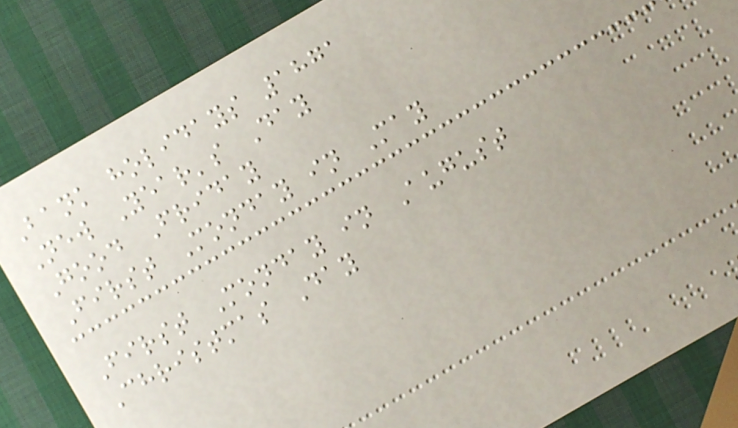Bank holidays 1871
New Year's Day
Good Friday
First Monday in May
First Monday in August
Christmas Day
